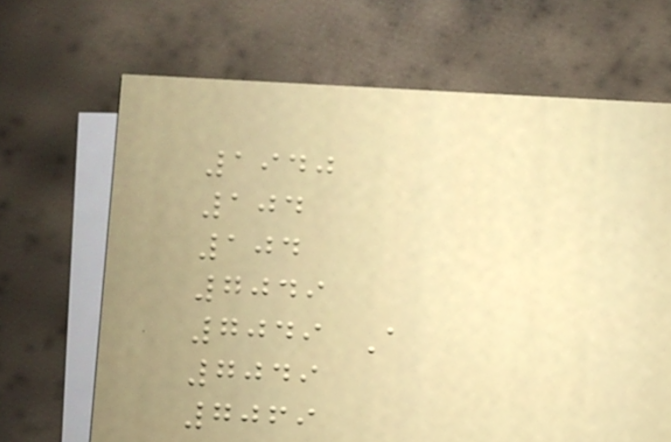1940
104
104
7049
7049 A
7049
7069
